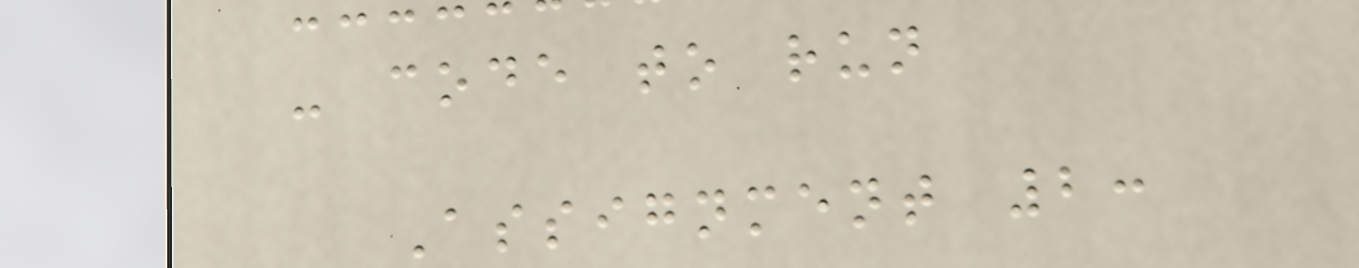- code to run
Assignment 2:
